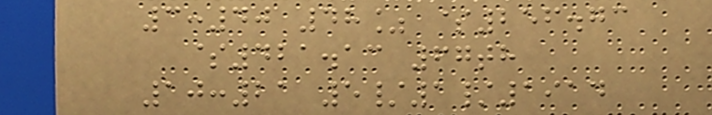3:40 48% $256.73
$421.13 67th
10:21 5/1/1914
